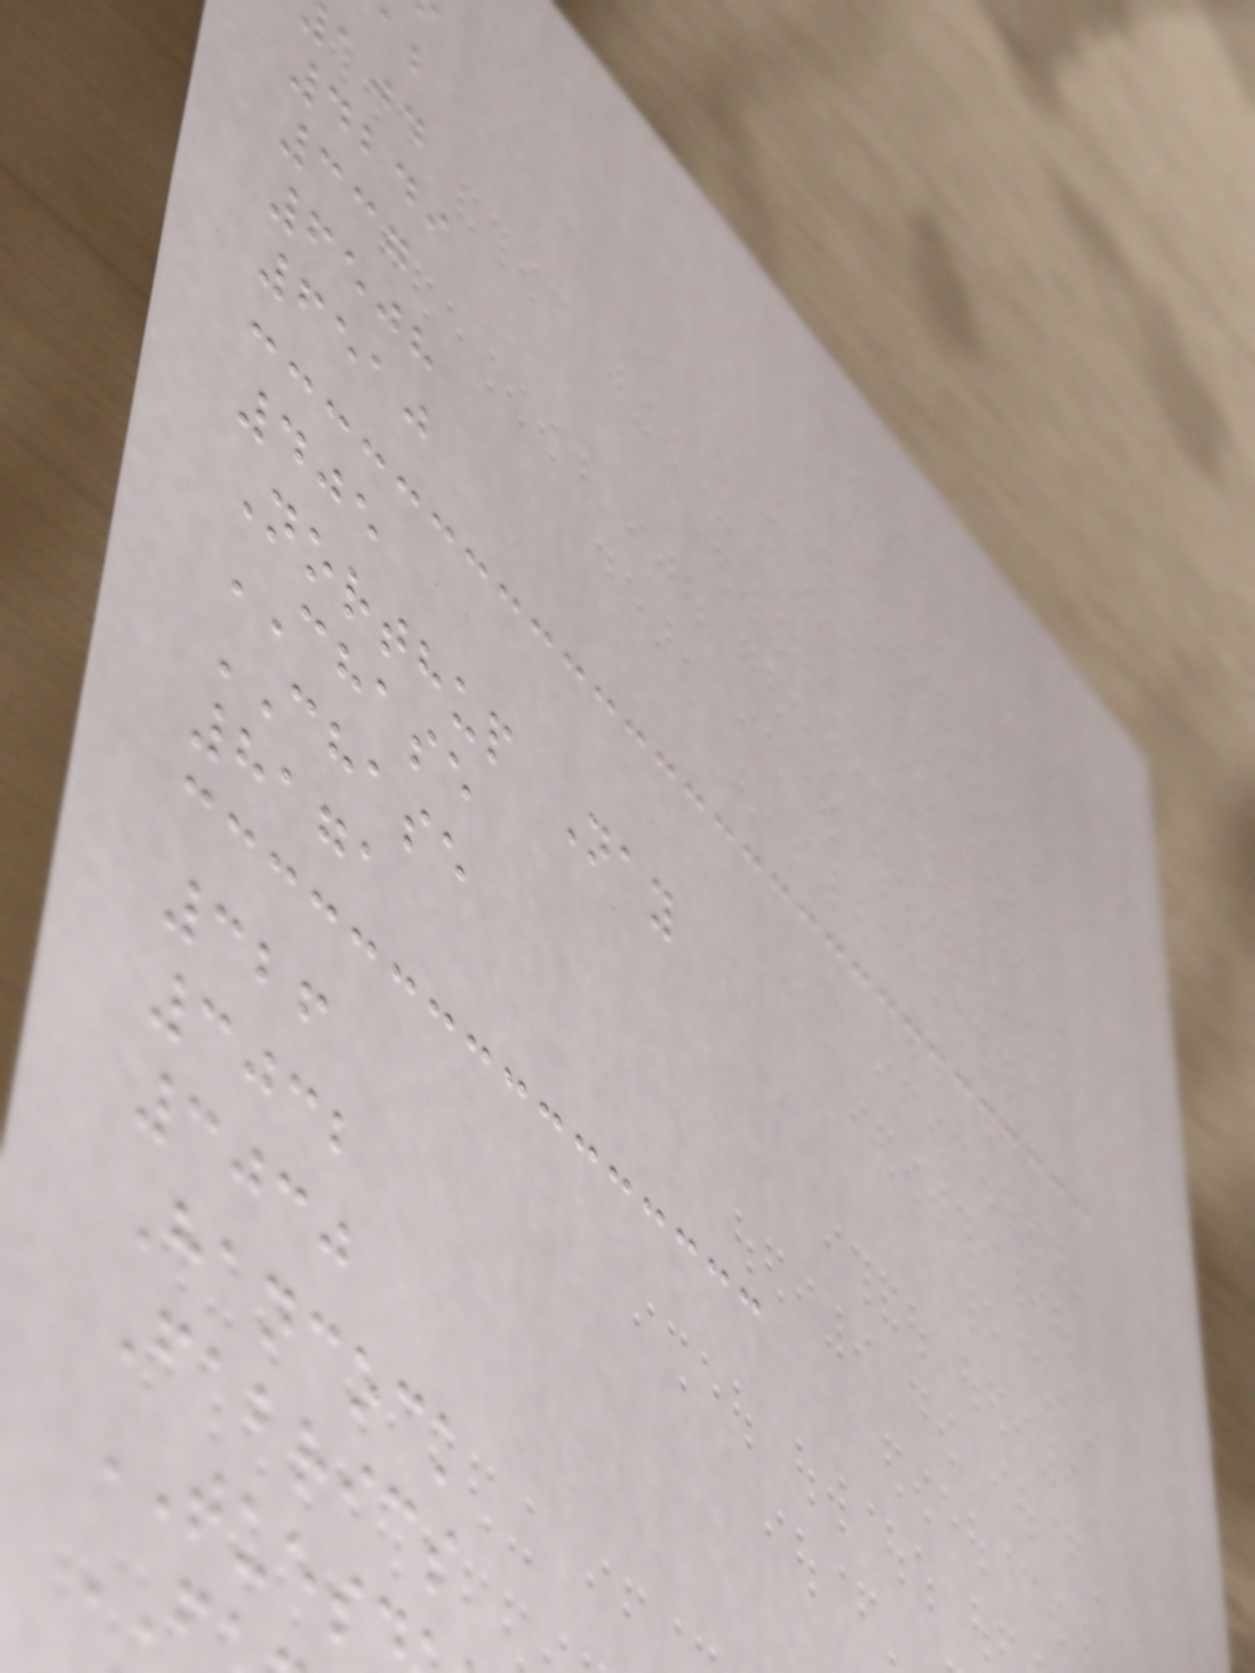4249
337
6508
6510
405
Northup Nay
CHASE
CHASE
8171
326
3032
3030
Hancock
Fabrics
TUES
